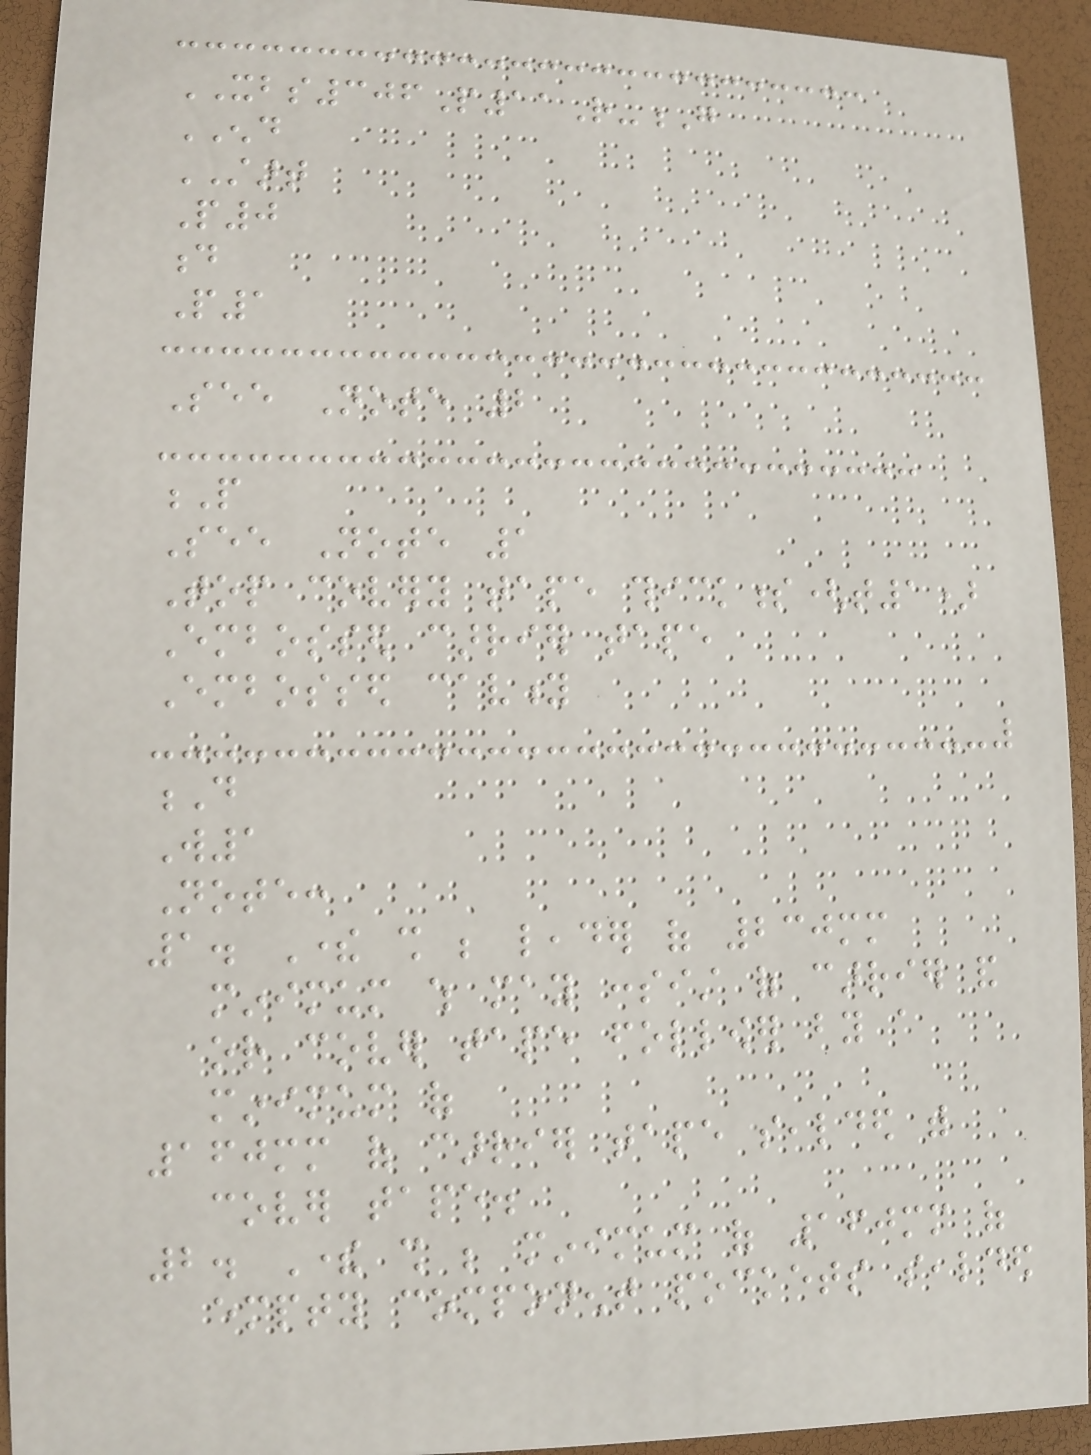XBS306P11R-G
END
START
P0
d
P1
See Note 2
P
See Note 1
Top covery tape thickness(t1)
Embossed carrier tape
Embossed cavity
D
W1
Note:
1. There shall be leader of 230mm
minimum which may consist of carrier and
or cover tape follower by a
minimum of
160mm of carrier tape sealded with
cover tape.
2. There shall be minimum of 160mm of
empty component pockets sealded
